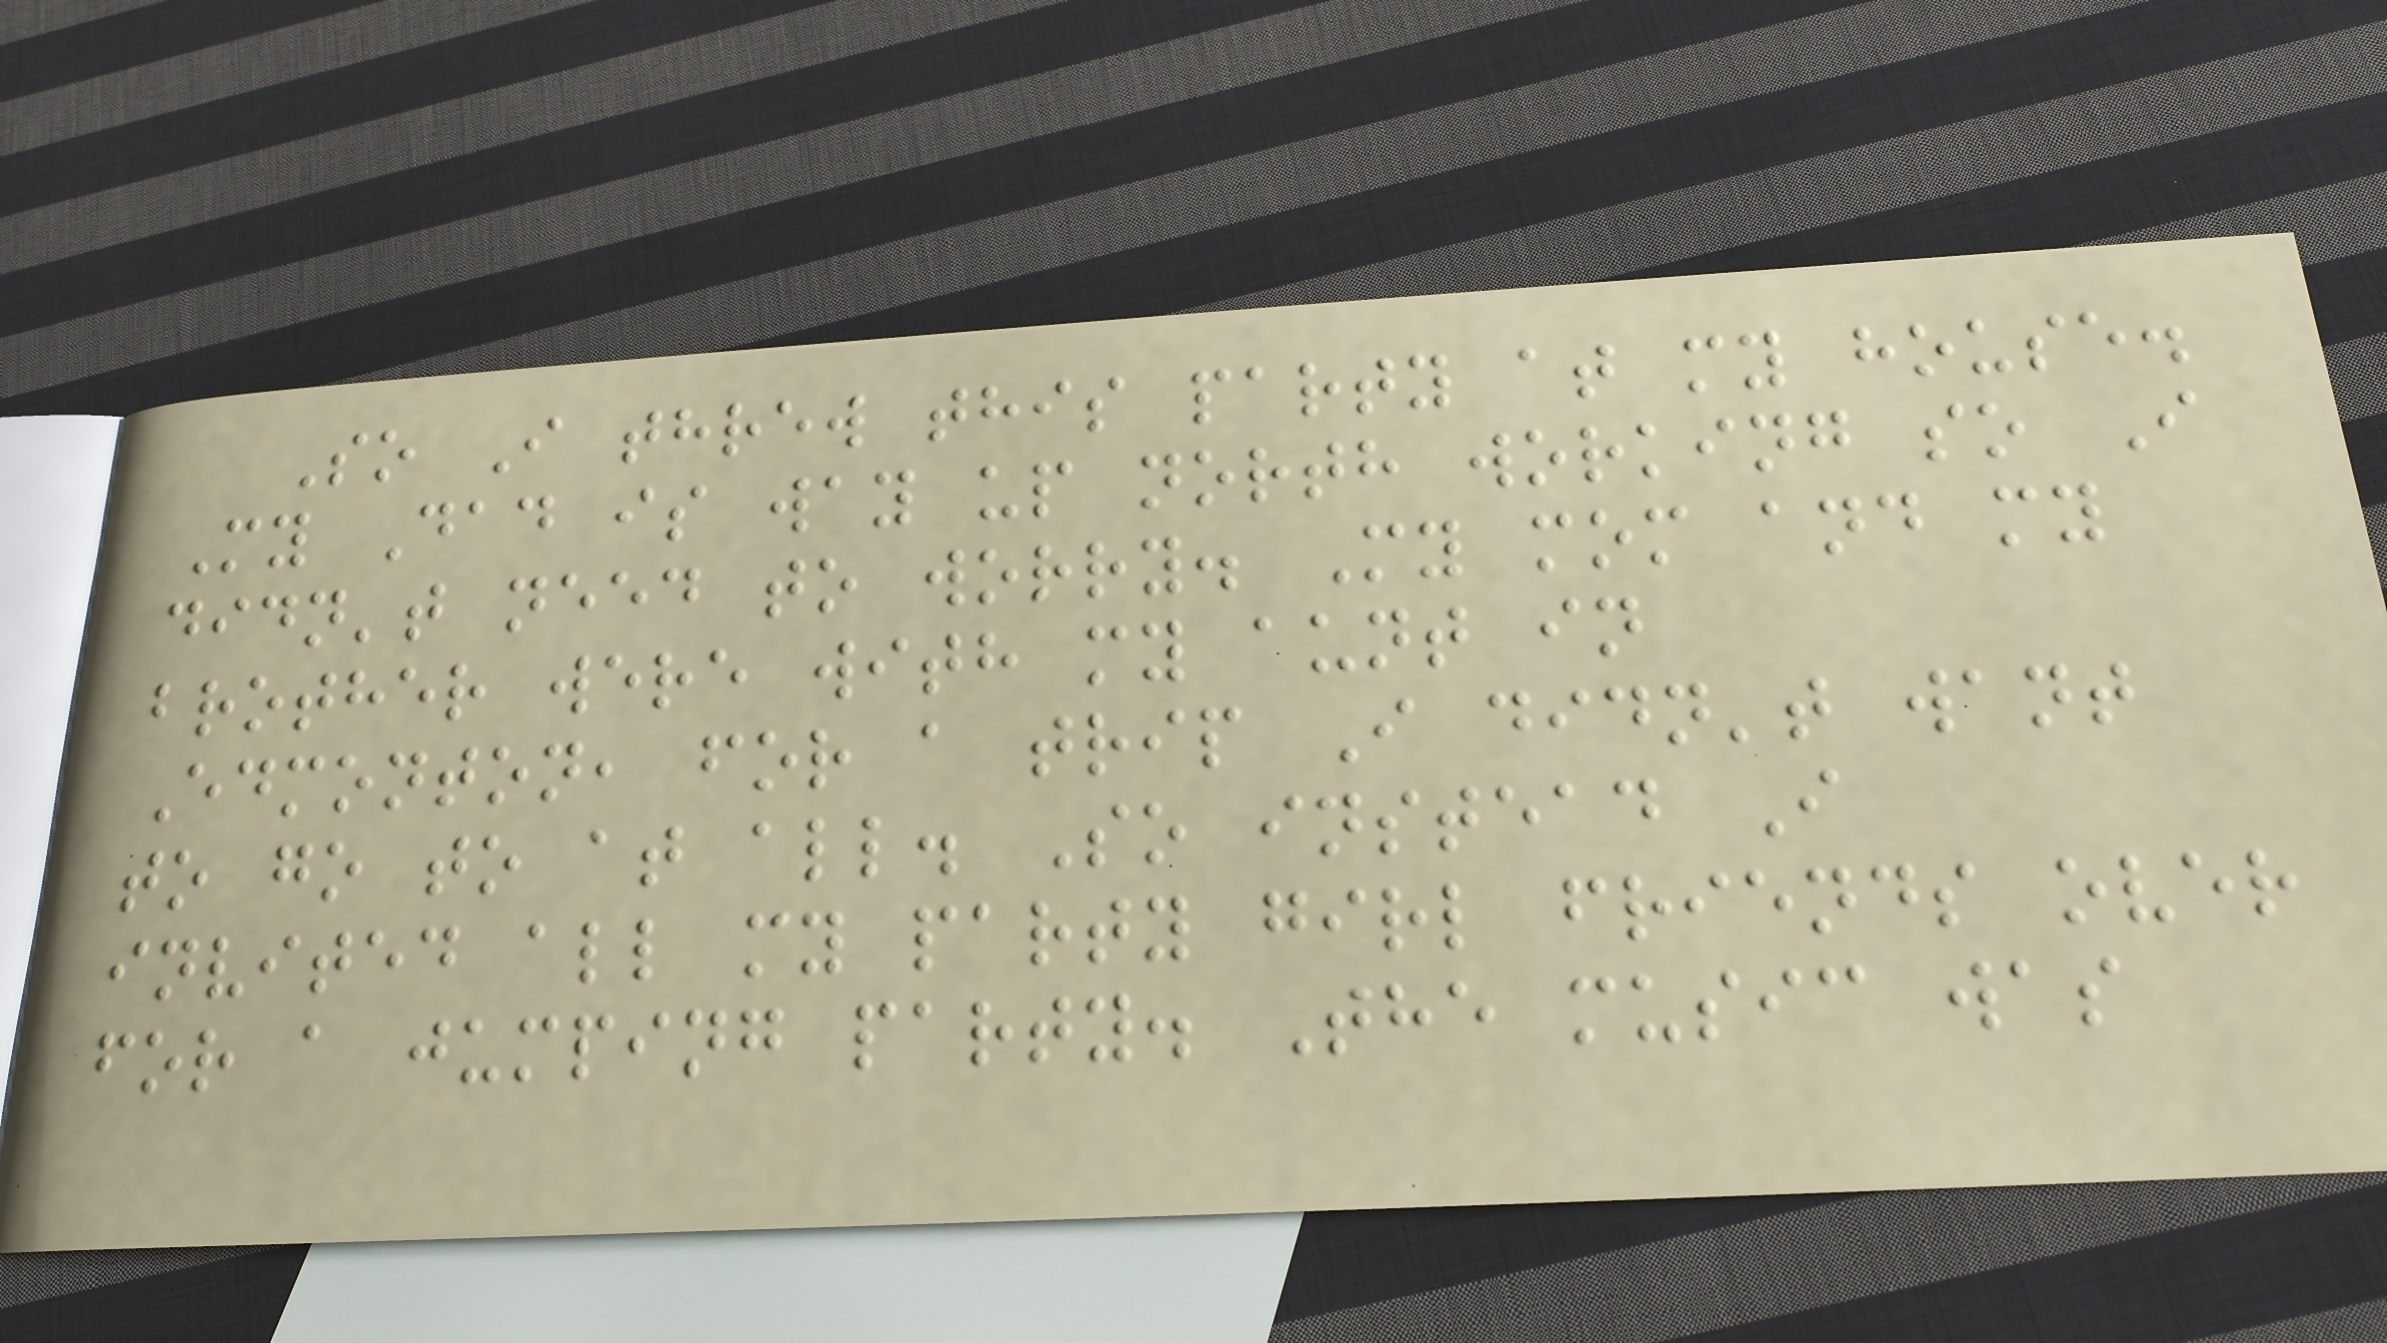So I threw this party at my house.
My Dad is way up north working so I
didn't need to worry. My mom and my
brother were with my aunt in
Edmonton, for a trip I didn't want
to go to at all. So instead I
invited all my party girl friends over
for a jumping party. The music was
